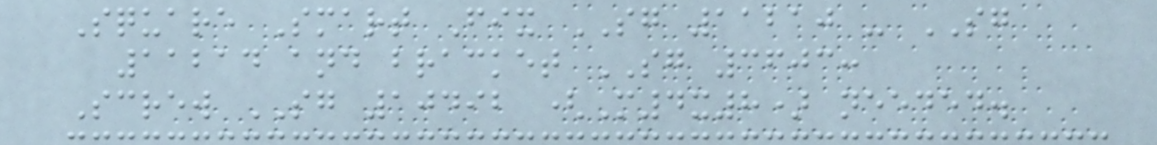Square Smart Fix SG 11210 - SG
11214 and bracket SG 3603:
Screw SG 10492 (M4x8) needed.
